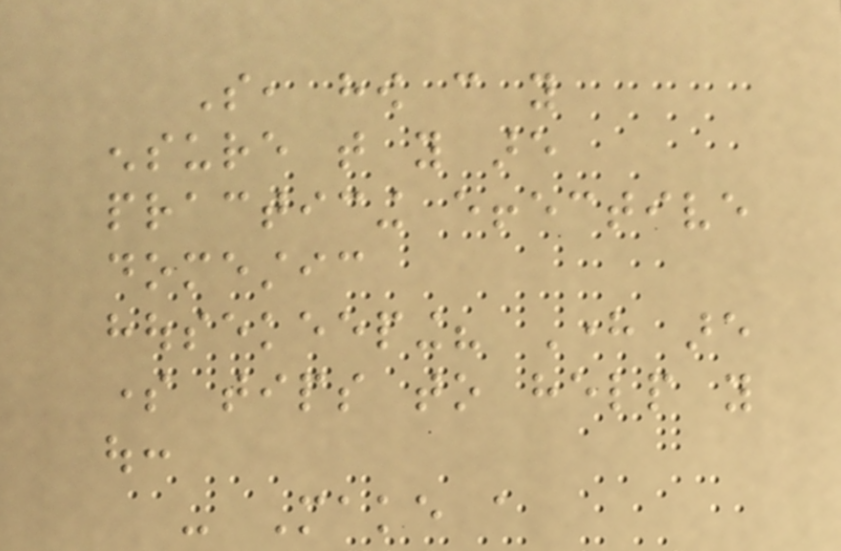So, how can you
ensure that you are
practicing effective
domestic
housekeeping? Here are
some tips to help you
out:
- Make a
